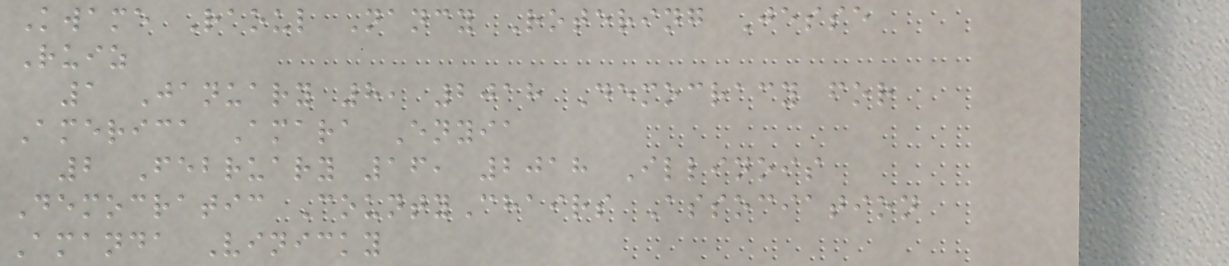Kwame Raoul Nancy Rotering Jesse
Ruiz
1 January 8, 2018 Democracy for
America Amara Enyia
2 February 16, 2018 Illinois
Democratic CountyChairs Association
Amanda Vinicky
